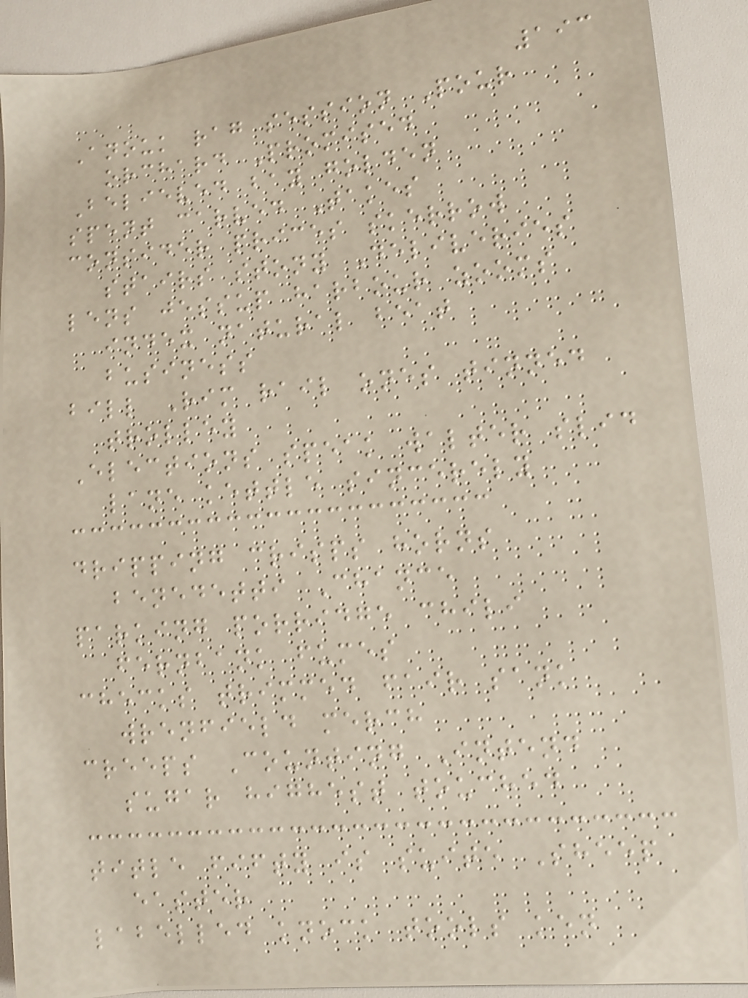193
Anouk rag session Pour
orchard Promised
Believed bay golden
spent carved Takes
consider prices skerrow
stairs stony Deliveries
lens jessup harbour zooms
index natural beat
business
bill Rim rail ones tinned
trolley
Elections speak walter slid
lane kettle sincerely
dripping crisps horns
benedetti Chance
parking porridge chili
fernbank fumes
checks trimmed fair sank
wrenfield merch
creeps Counting Intend
sugar highest touched
title fifty is suite Sheep
easter
labelled knock tools ken
